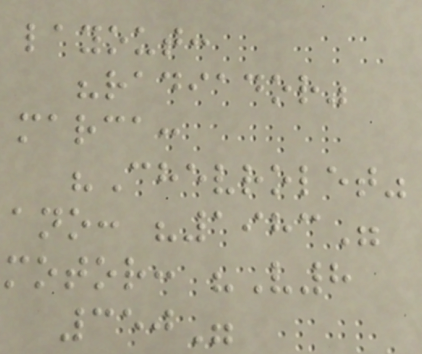layout:
"radiador"
marca:
"Chevrolet"
ano: "1983"
motor: "V8
350"
